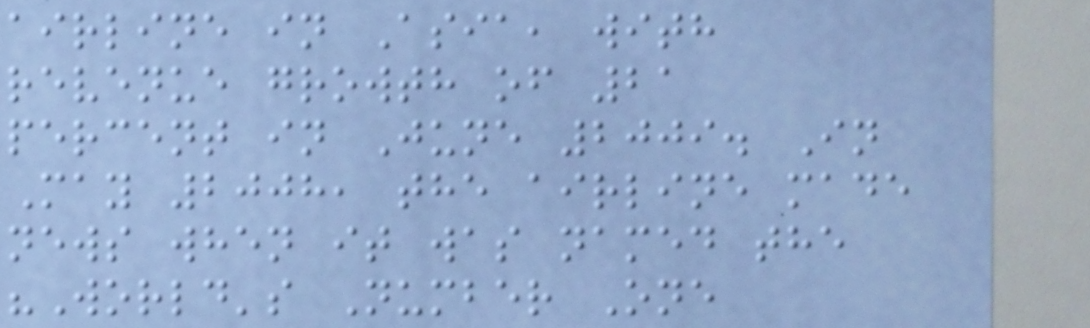airline in Asia, with
revenue growth of 21
percent in June 2009. In
May 2008, the airline made
news when it was named the
"World's Number One
